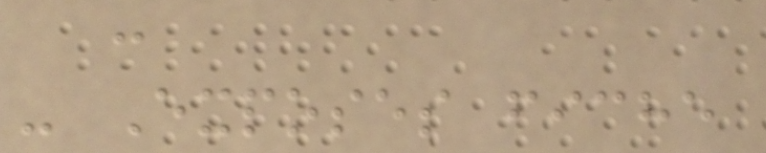:
- Exposes fiche
